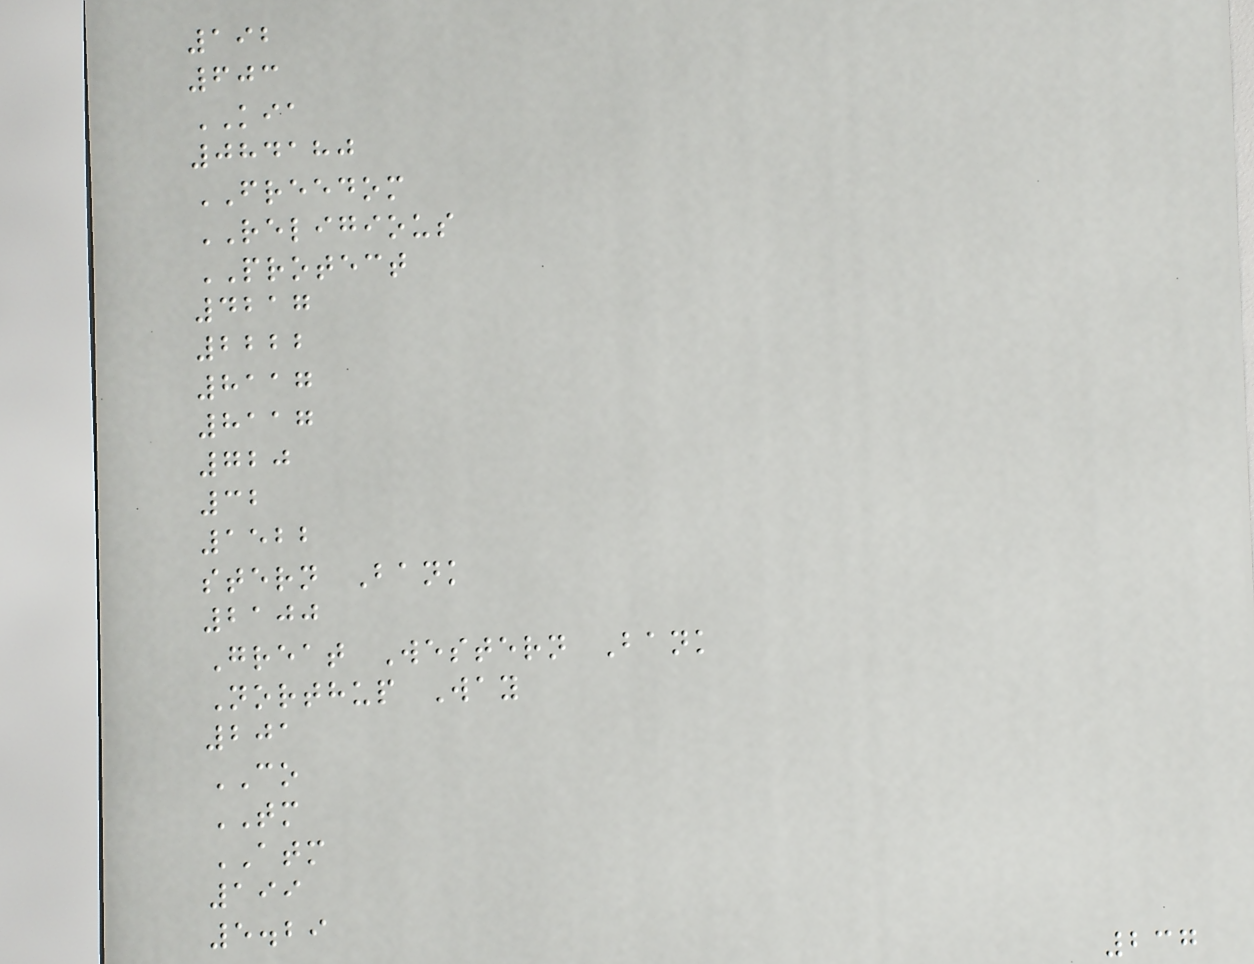192
603
KIA
084180
FREEDOM
RELIGIOUS
PROTECT
4217
2222
8117
8117
720
32
1522
stern Bank
2100
Great Western Bank
Northup Way
201
CO
TM
ATM
199
5.29
237
